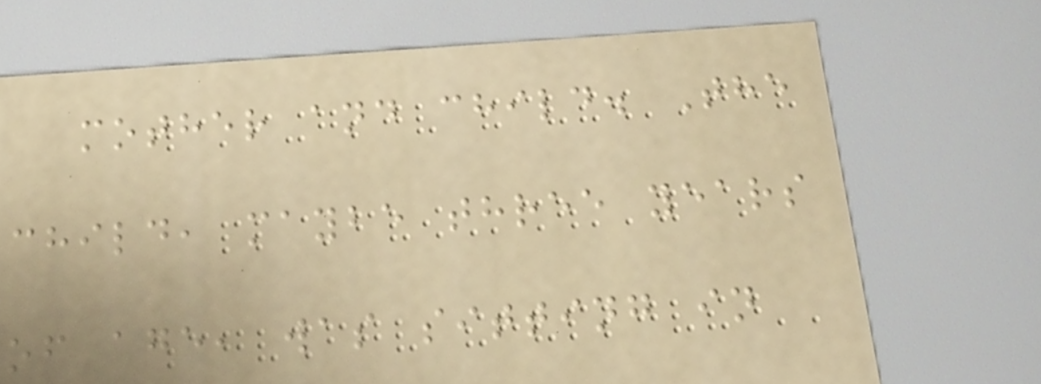mother and child. The
child, maybe three years
of age, was sitting in
